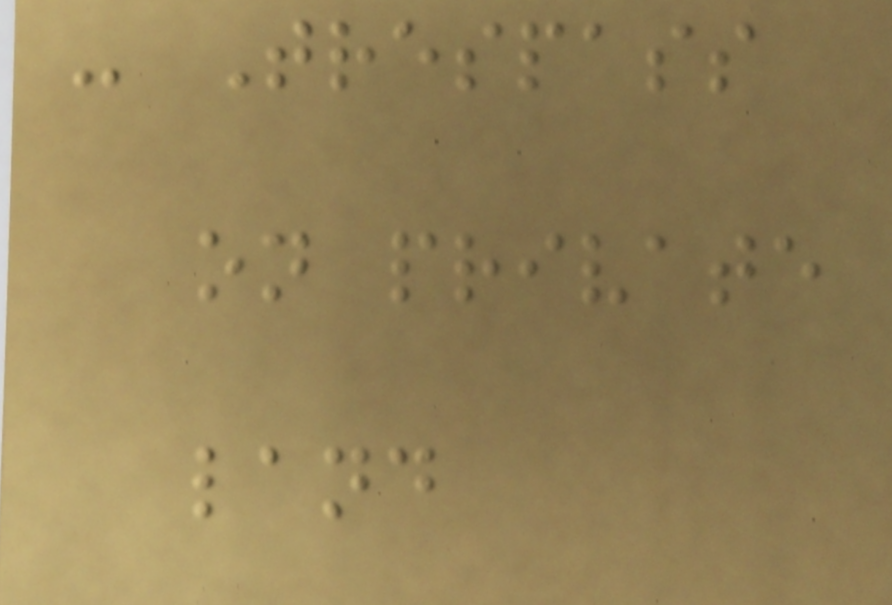- Trespass
on private
land
